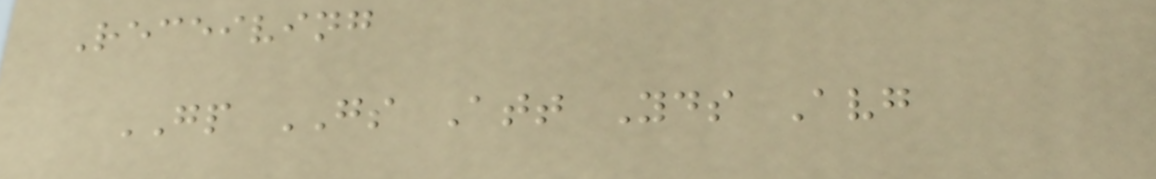Receiving
GP GS Att Yds Avg
